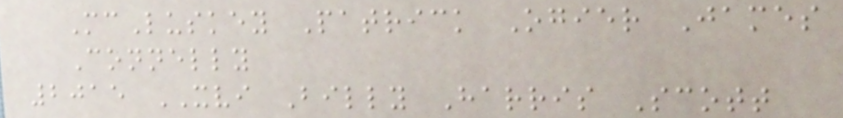McLuskey Patrick Ogier James
Connelly
2015 XVI Billy Harris Scott
